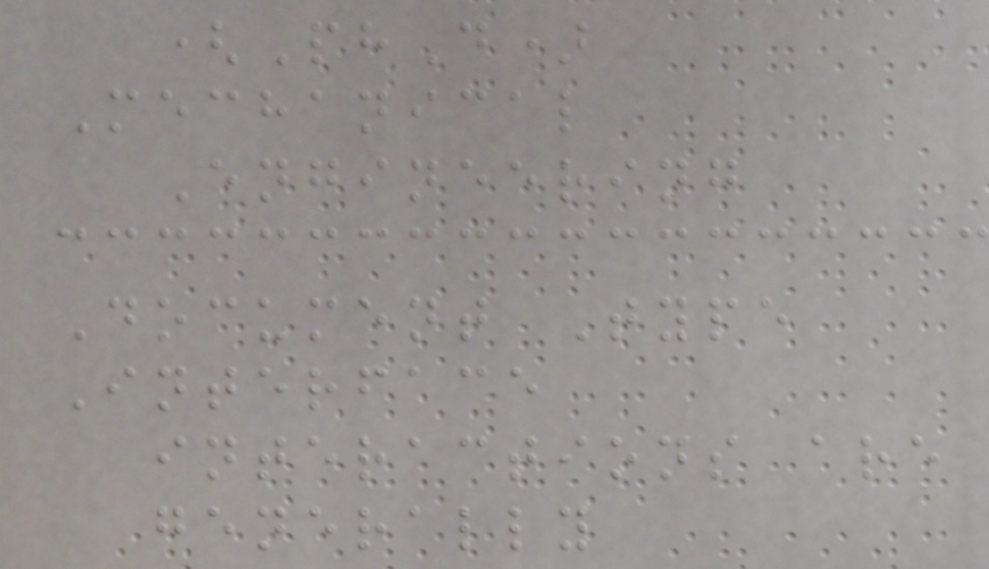(PhD)
Mechanical
Engineering
Document Type
Interface
interactions are
generally
